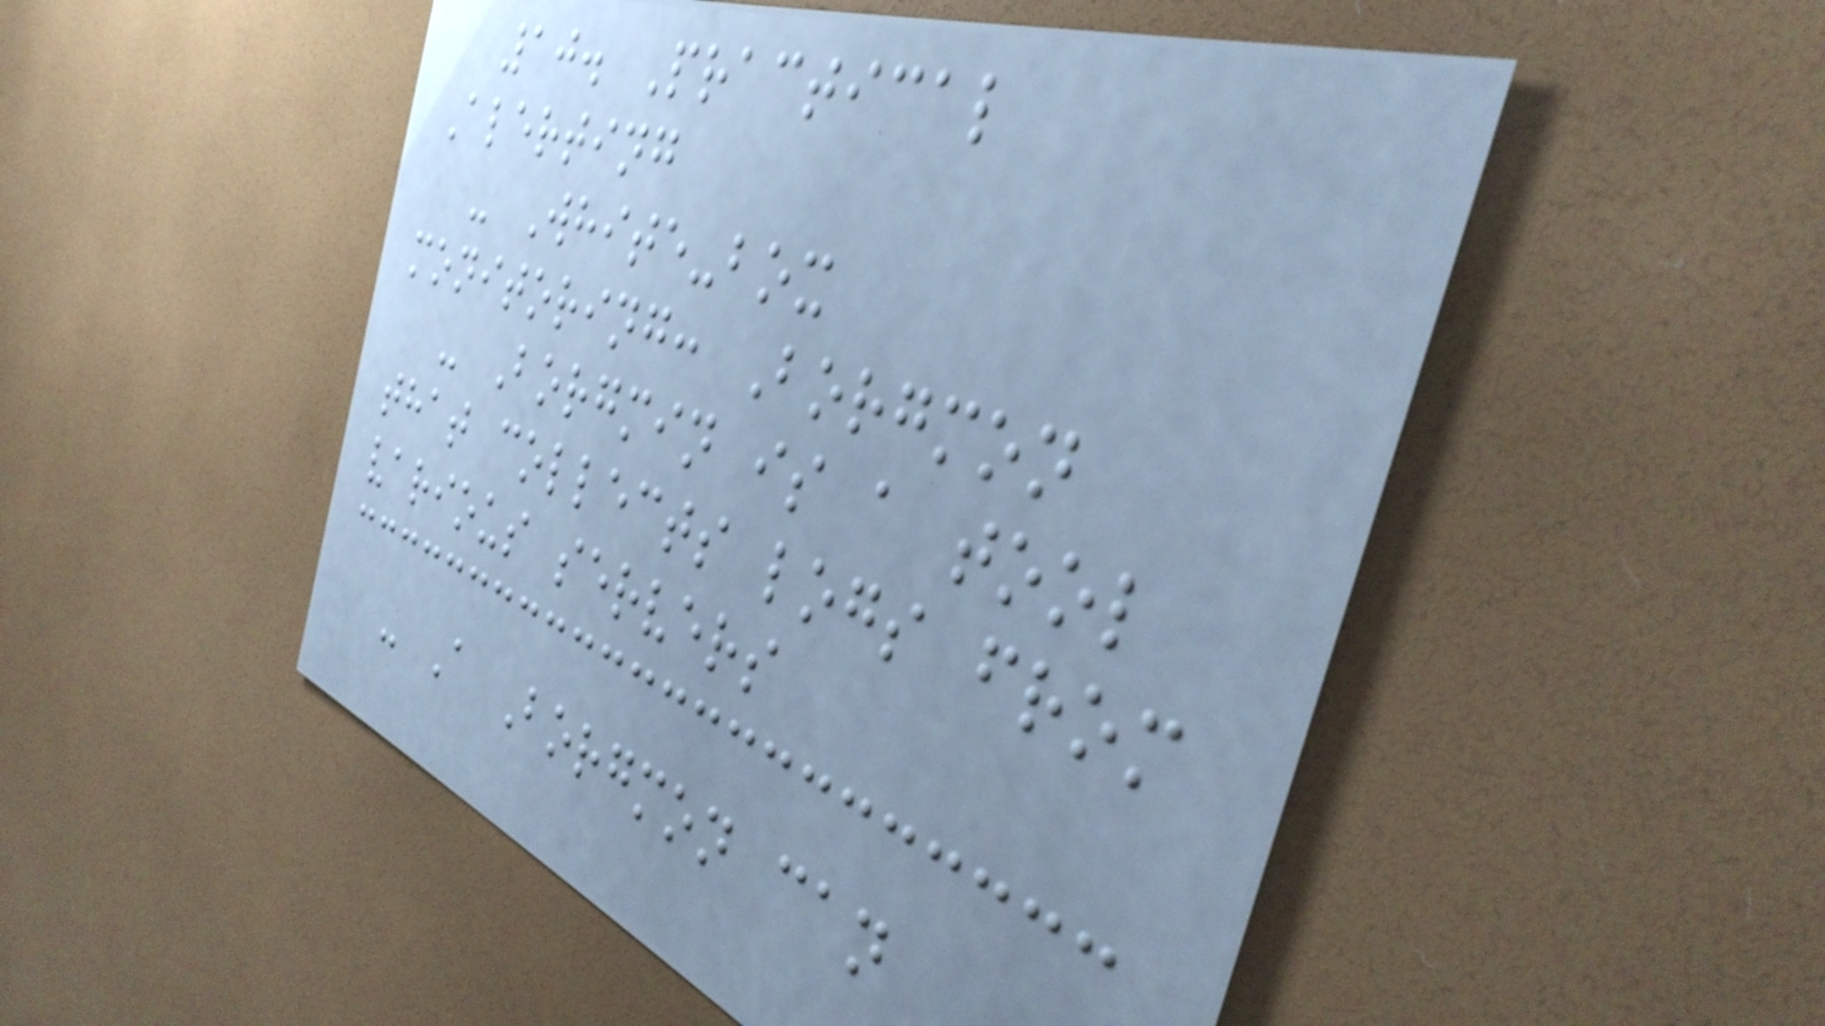10. Practical
Alerting
- White-box
monitoring: Borgmon
- Borgmin is a tool
that collects logs from
various servers
- A Borgmon can
